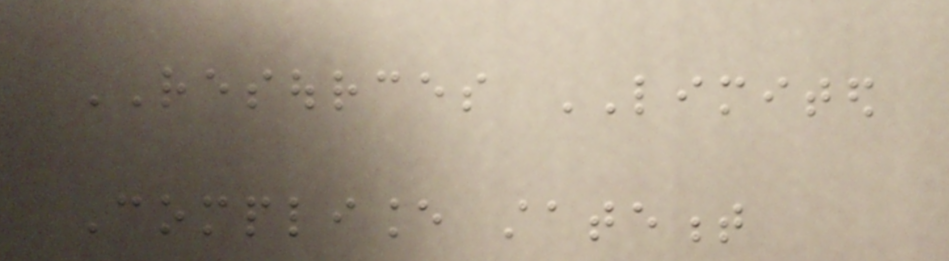RESOURCES LIMITED
Compliance statement
